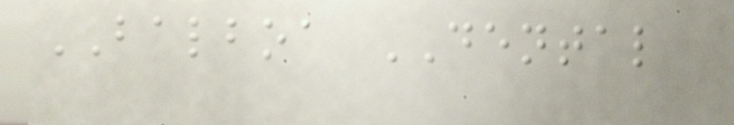BALBOA DENTAL
